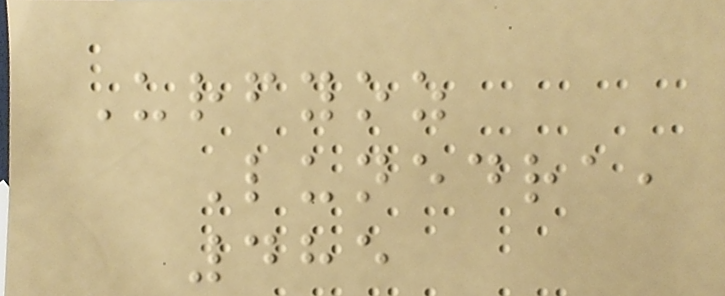Urfyoz
Lunedra,
485
